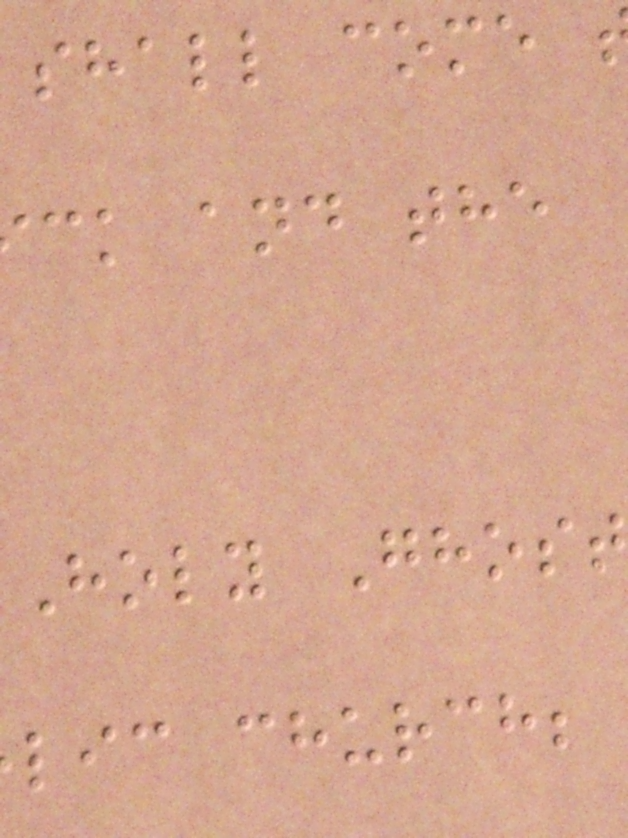shall come
ck and the
Holy Ghos
lic church;
